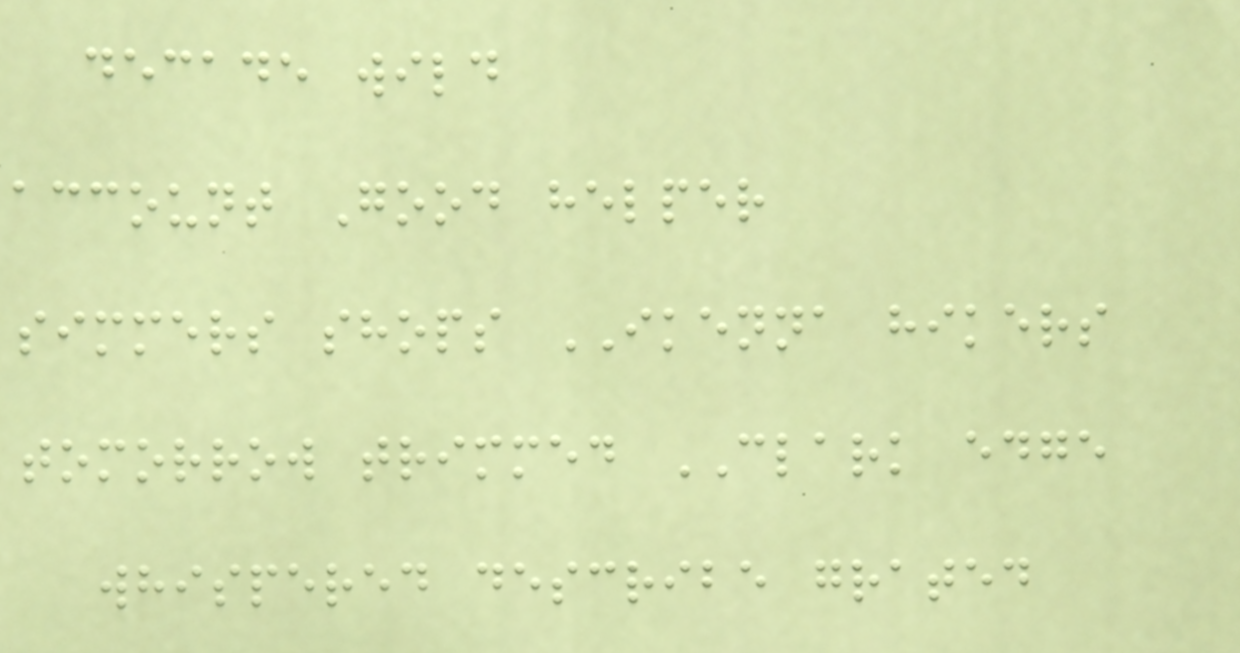decade wild
account Good helper
simmers shops IKENNA hikers
tomorrow trimmed CLARK edge
whispered describe grated
